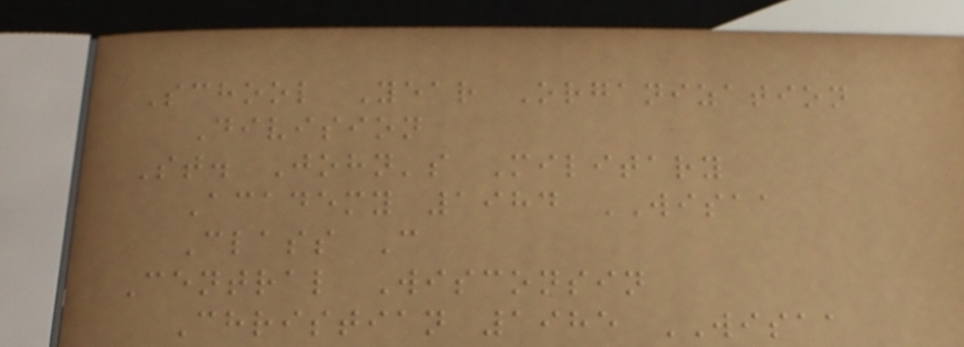School Year Organization
Division
St. John's Military
Academy 1984 WISAA
Class C
Central Wisconsin
Christian 1985 WISAA
